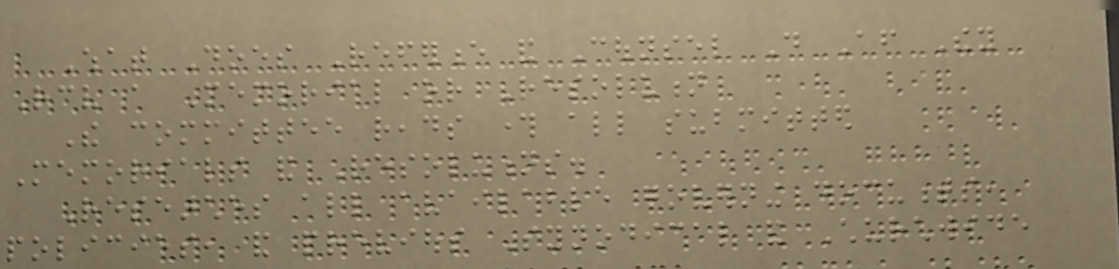What Does Reference and Counsel Do After They
Receive a Memorial or Resolution
The committee reads through all submitted
Memorials and Resolutions.
Researches all available governing documents,
policies, and previous Synodical and Churchwide
